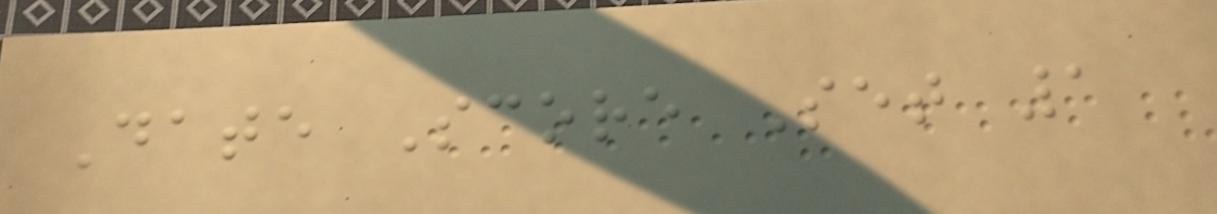Date Score Set 1
